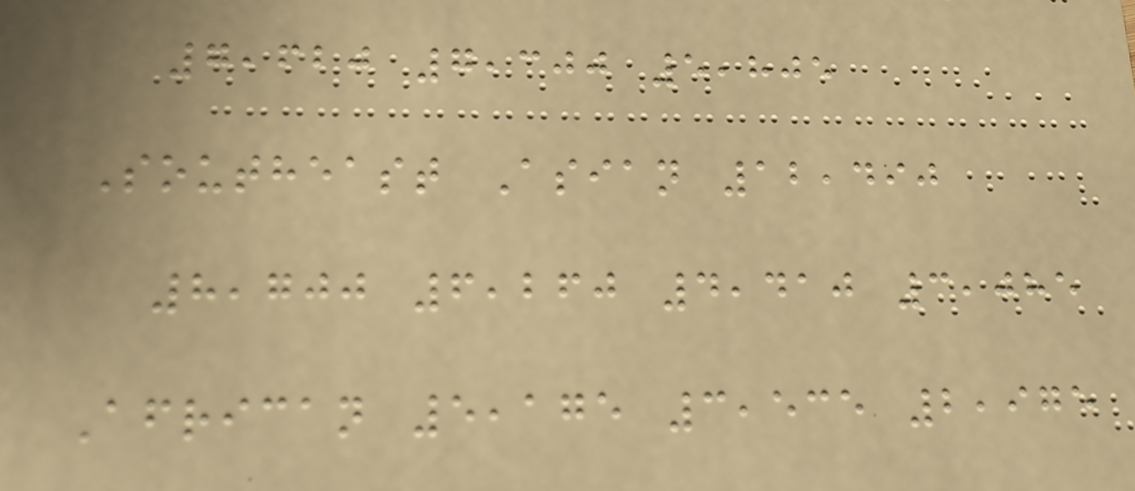7,620 7,300 5,805
Southeast Asian 12,490
8,700 6,260 4,410 3,085
African 5,175 3,535 2,975
